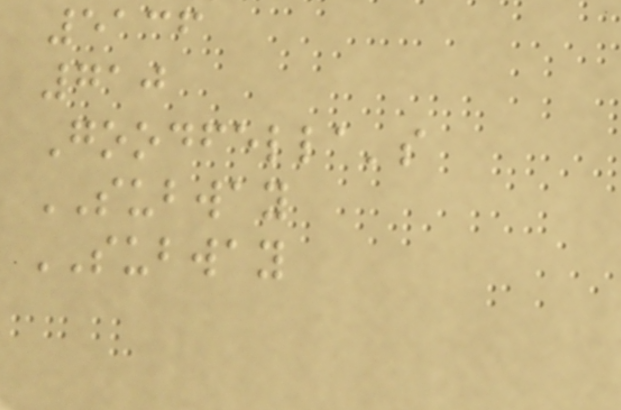5136
710
Goodfella's
SUBWAY
SUBWAY
